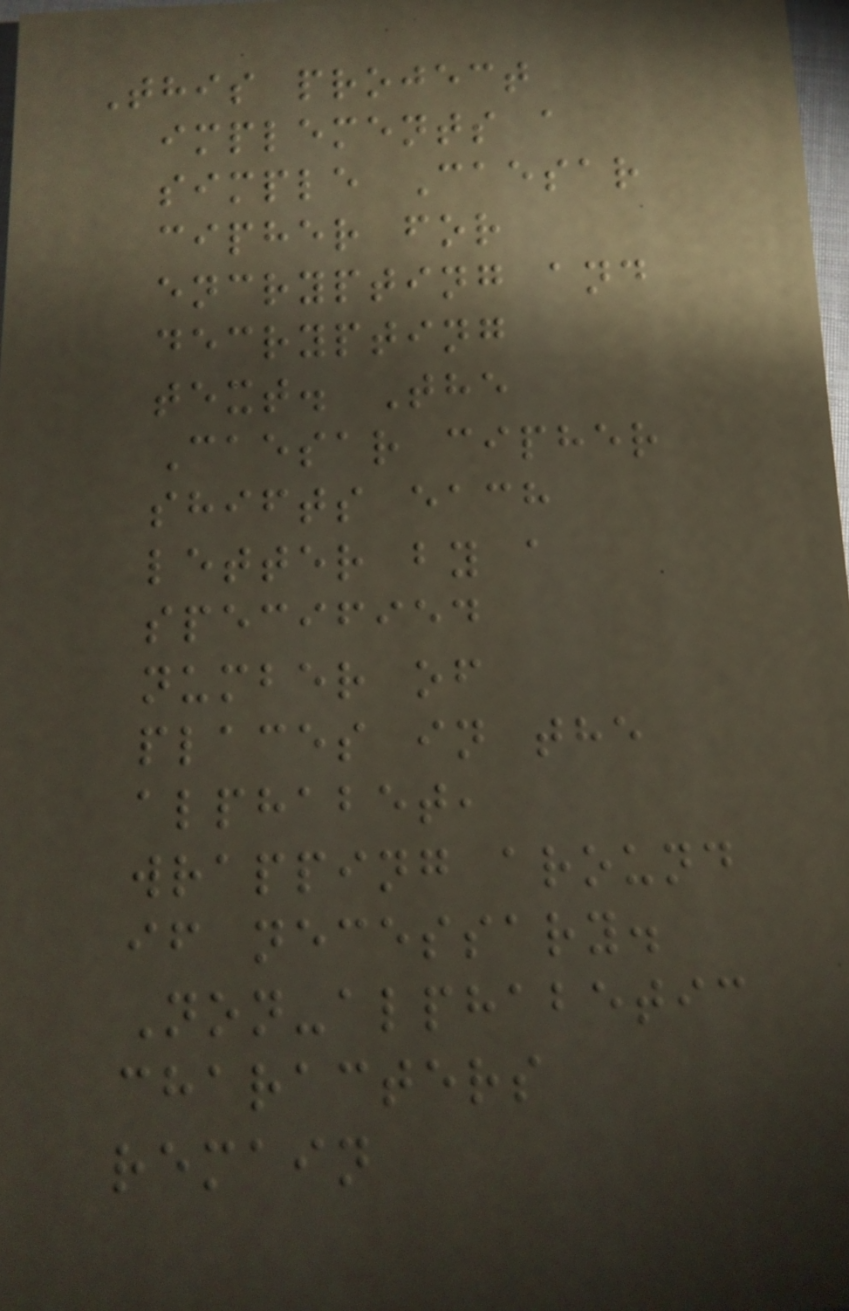This project
implements a
simple Caesar
cipher for
encrypting and
decrypting
text. The
Caesar cipher
shifts each
letter by a
specified
number of
places in the
alphabet,
wrapping around
if necessary.
Non-alphabetic
characters
remain
